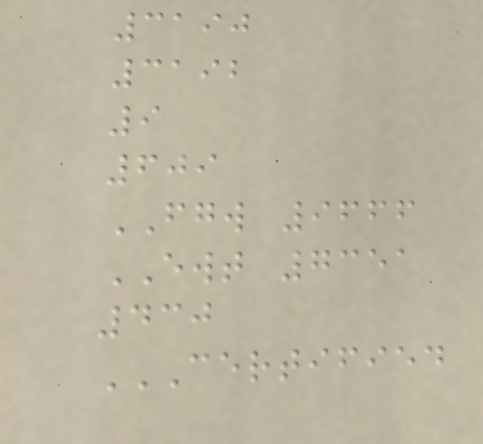3190
3192
9
609
FGW 9666
EWT 7351
430
CERTIFIED
